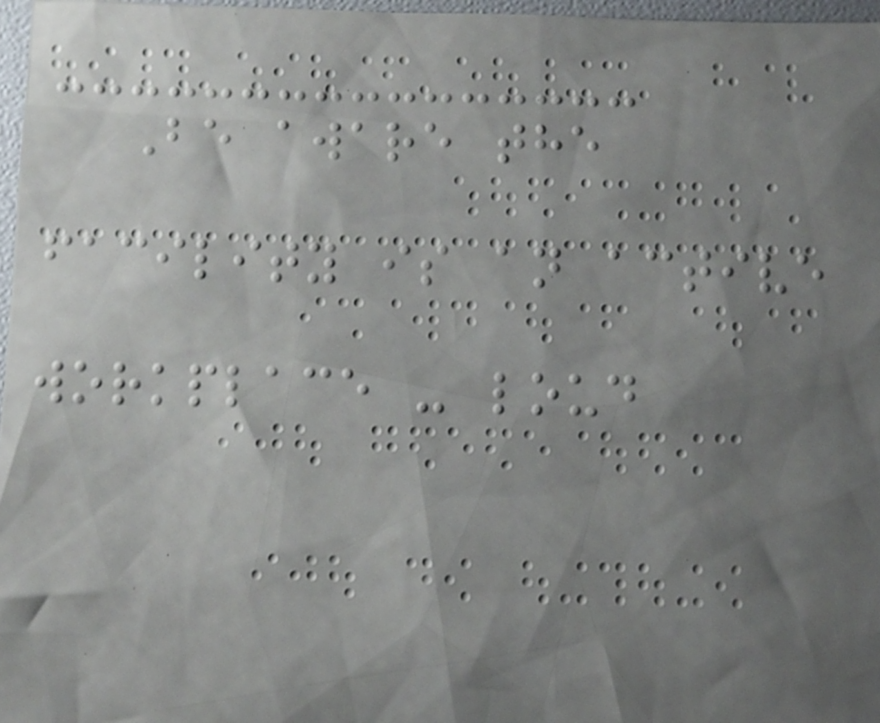Be aware the
facility is an active
workplace - loud
